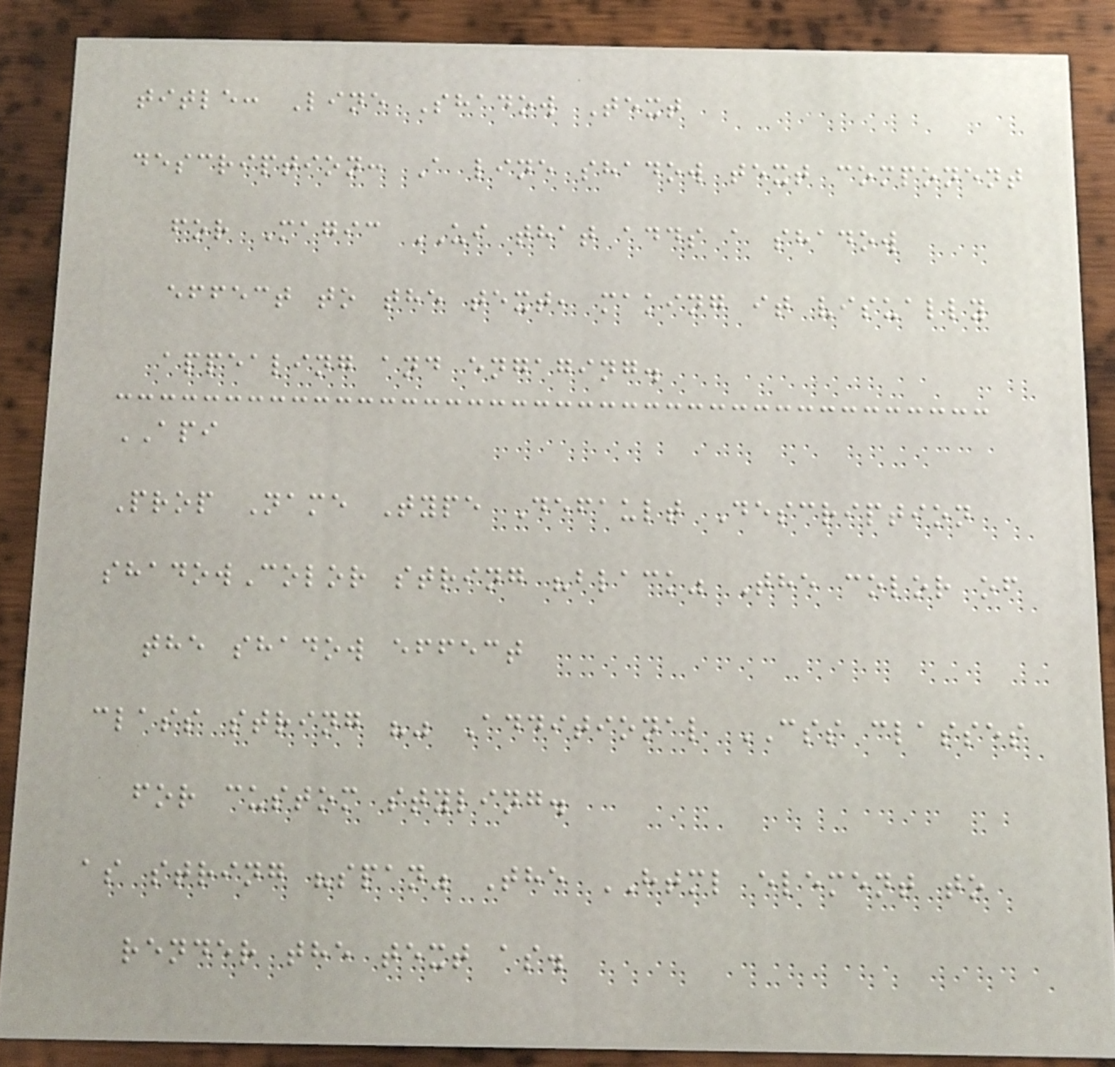title: Line Shadow Text
description: A line shadow text component
for Magic UI that adds a shadow
effect to the text, making it visually
appealing and engaging.
API
Prop Name Type Default Description
shadowColor string "black" The color of
the shadow effect
class string "" Additional CSS classes
for custom styling.
as string "span" The HTML element to
render the text as.
